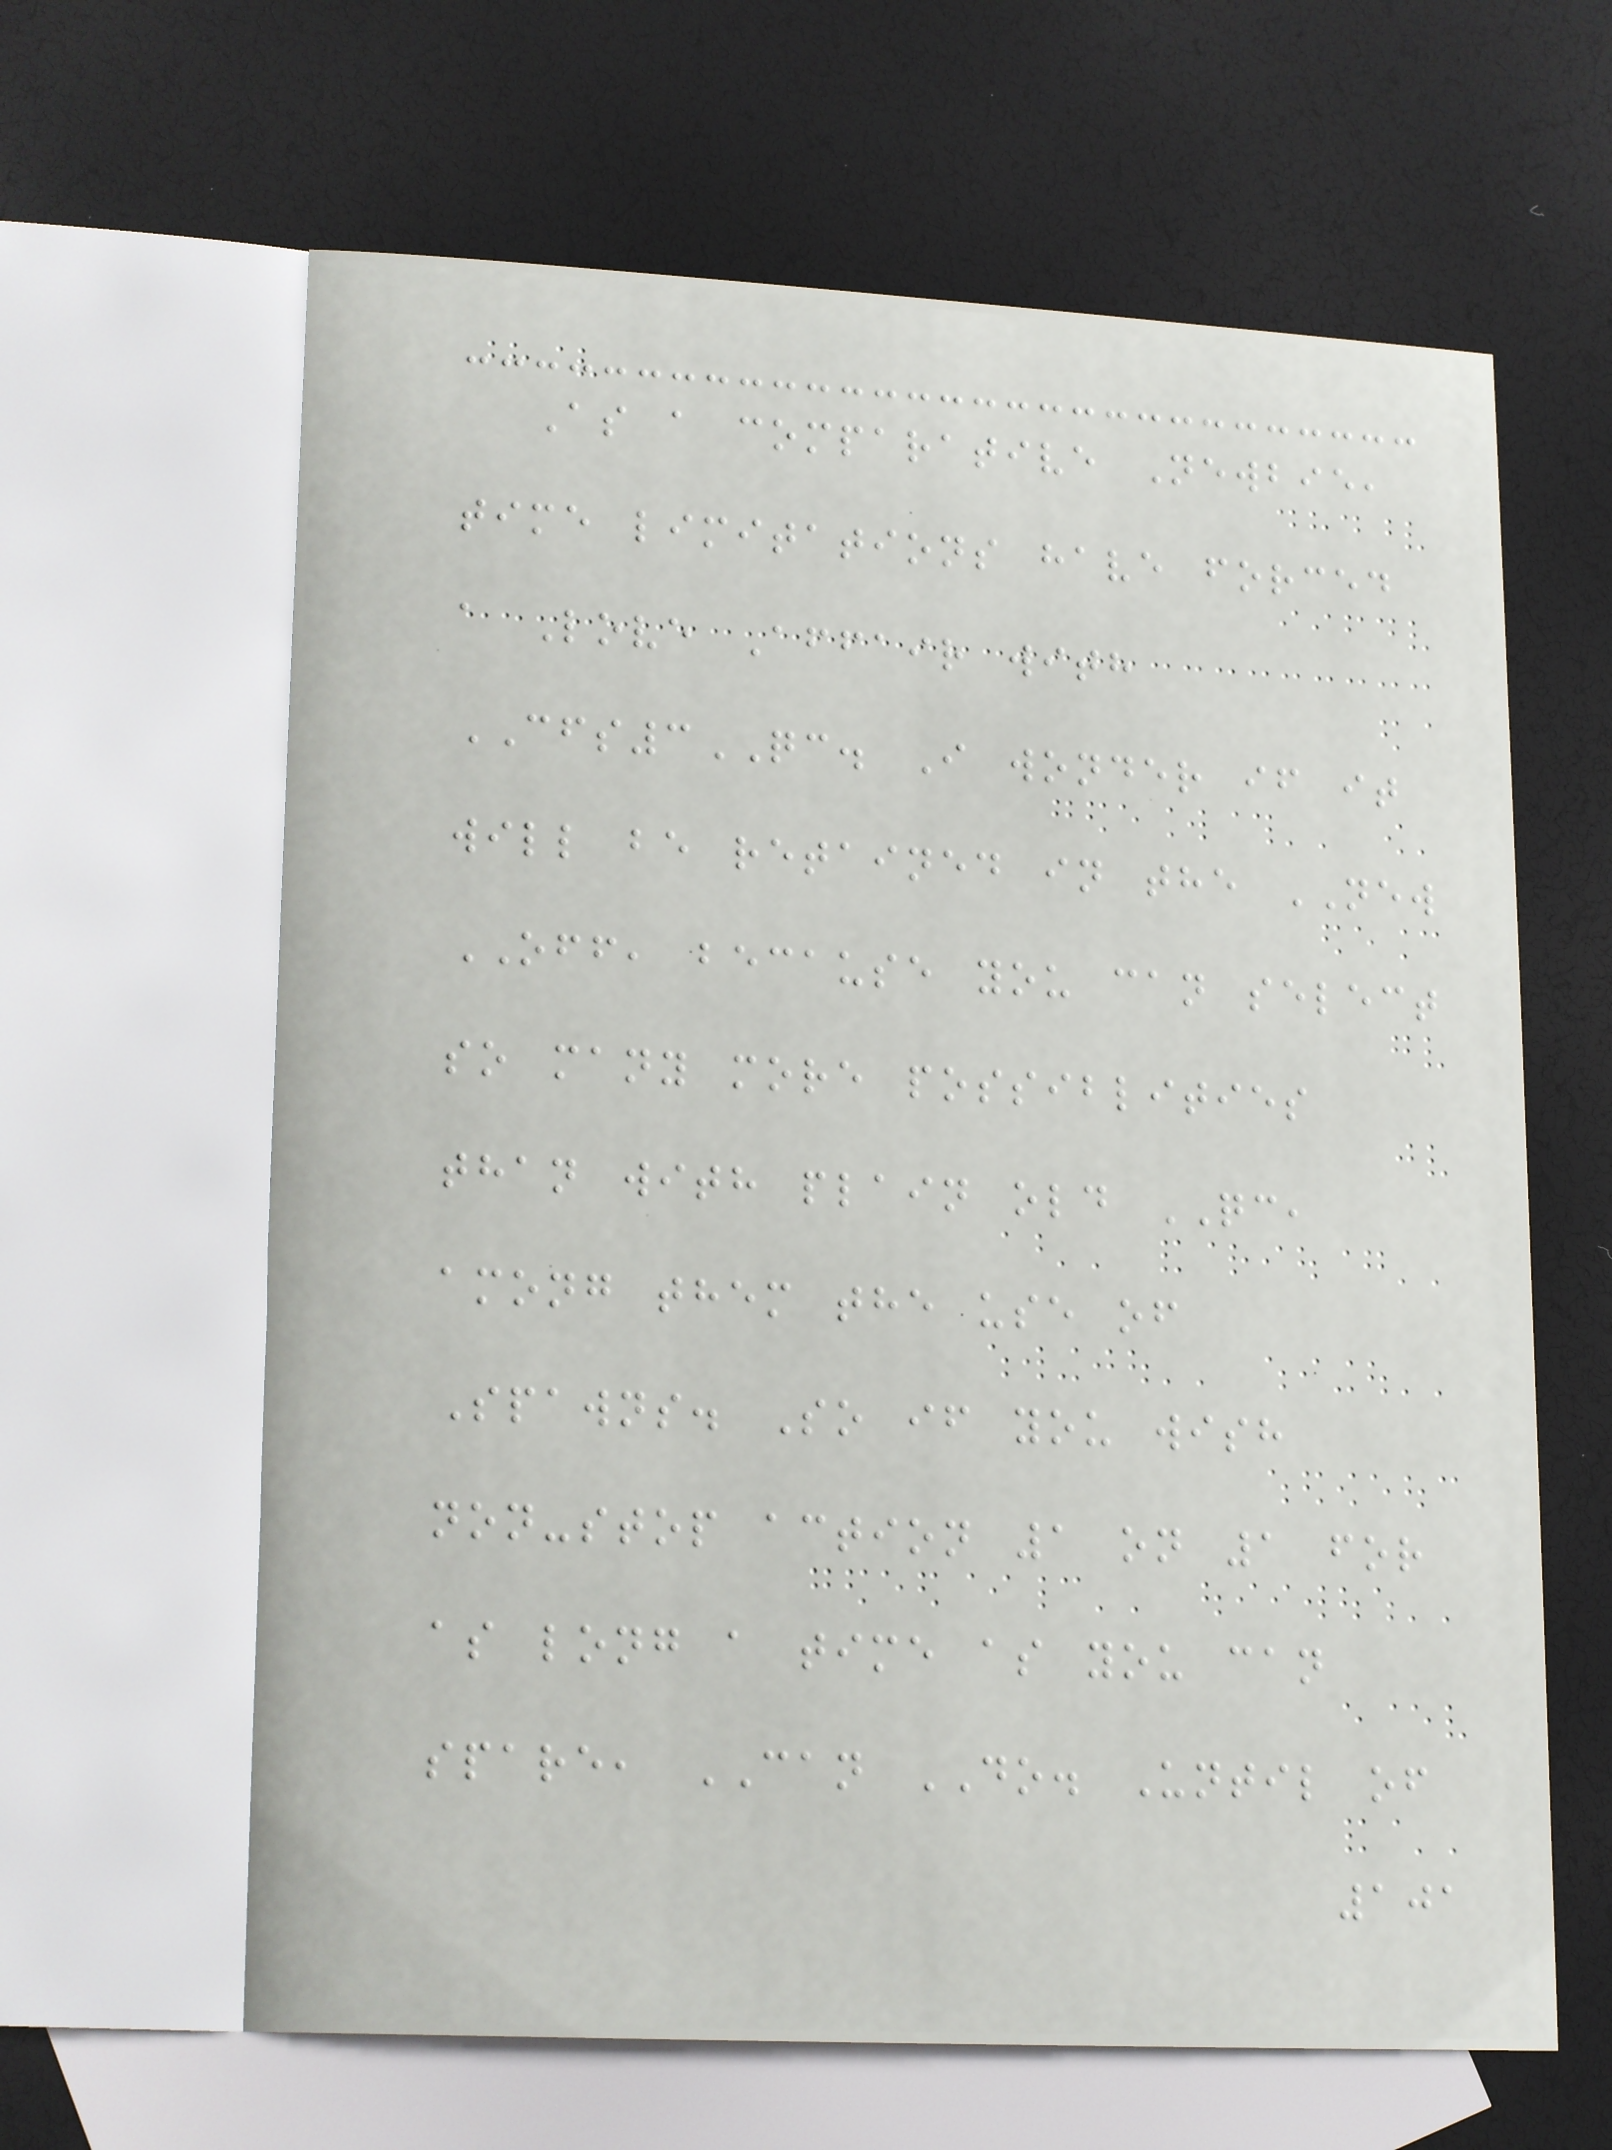As a comparative Newbie,
time limitations have forced
a Love Affair with
CFS3QC. I wonder if it
will be retained in the NEW
OFF, because you can select
so many more possiblities
than with plain old QC,
among them the use of
Spawns. So if you wish
non-stop action 1 on 1 for
as long a time as you can
spare, CAN DO. Until of
101
